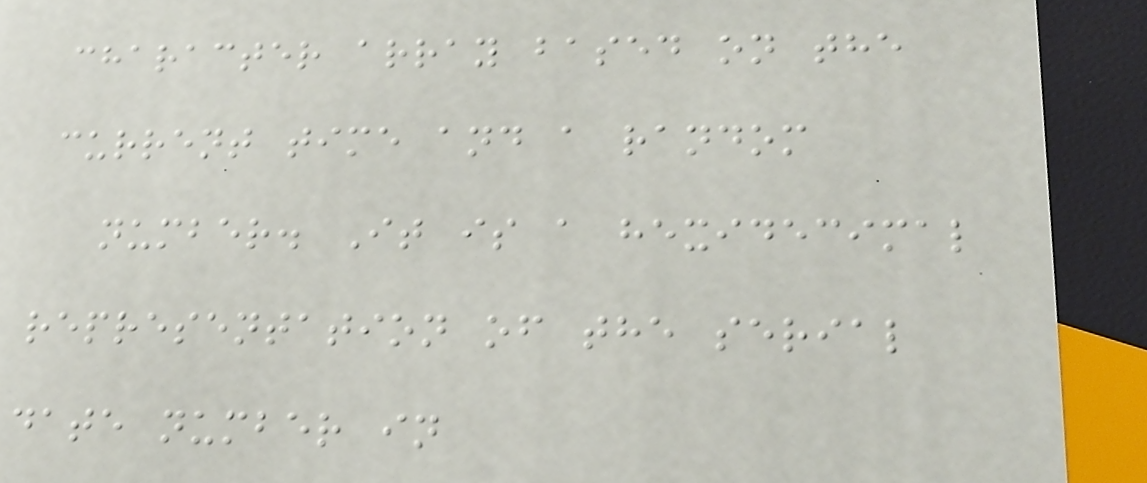character array based on the
current time and a random
number. It is a hexidecimal
representation of the serial
date number in
